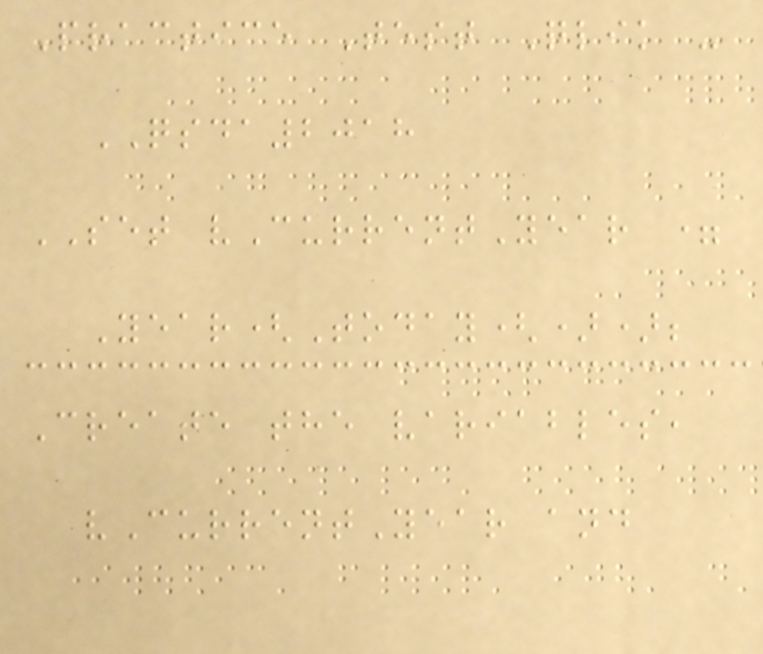Practice Test Qlik -
QSDA2018
SET vCurrentYear =
Year(Today());
Create the variables,
vCurrentYear and
